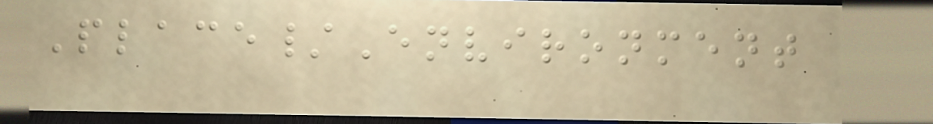Place/Environment
